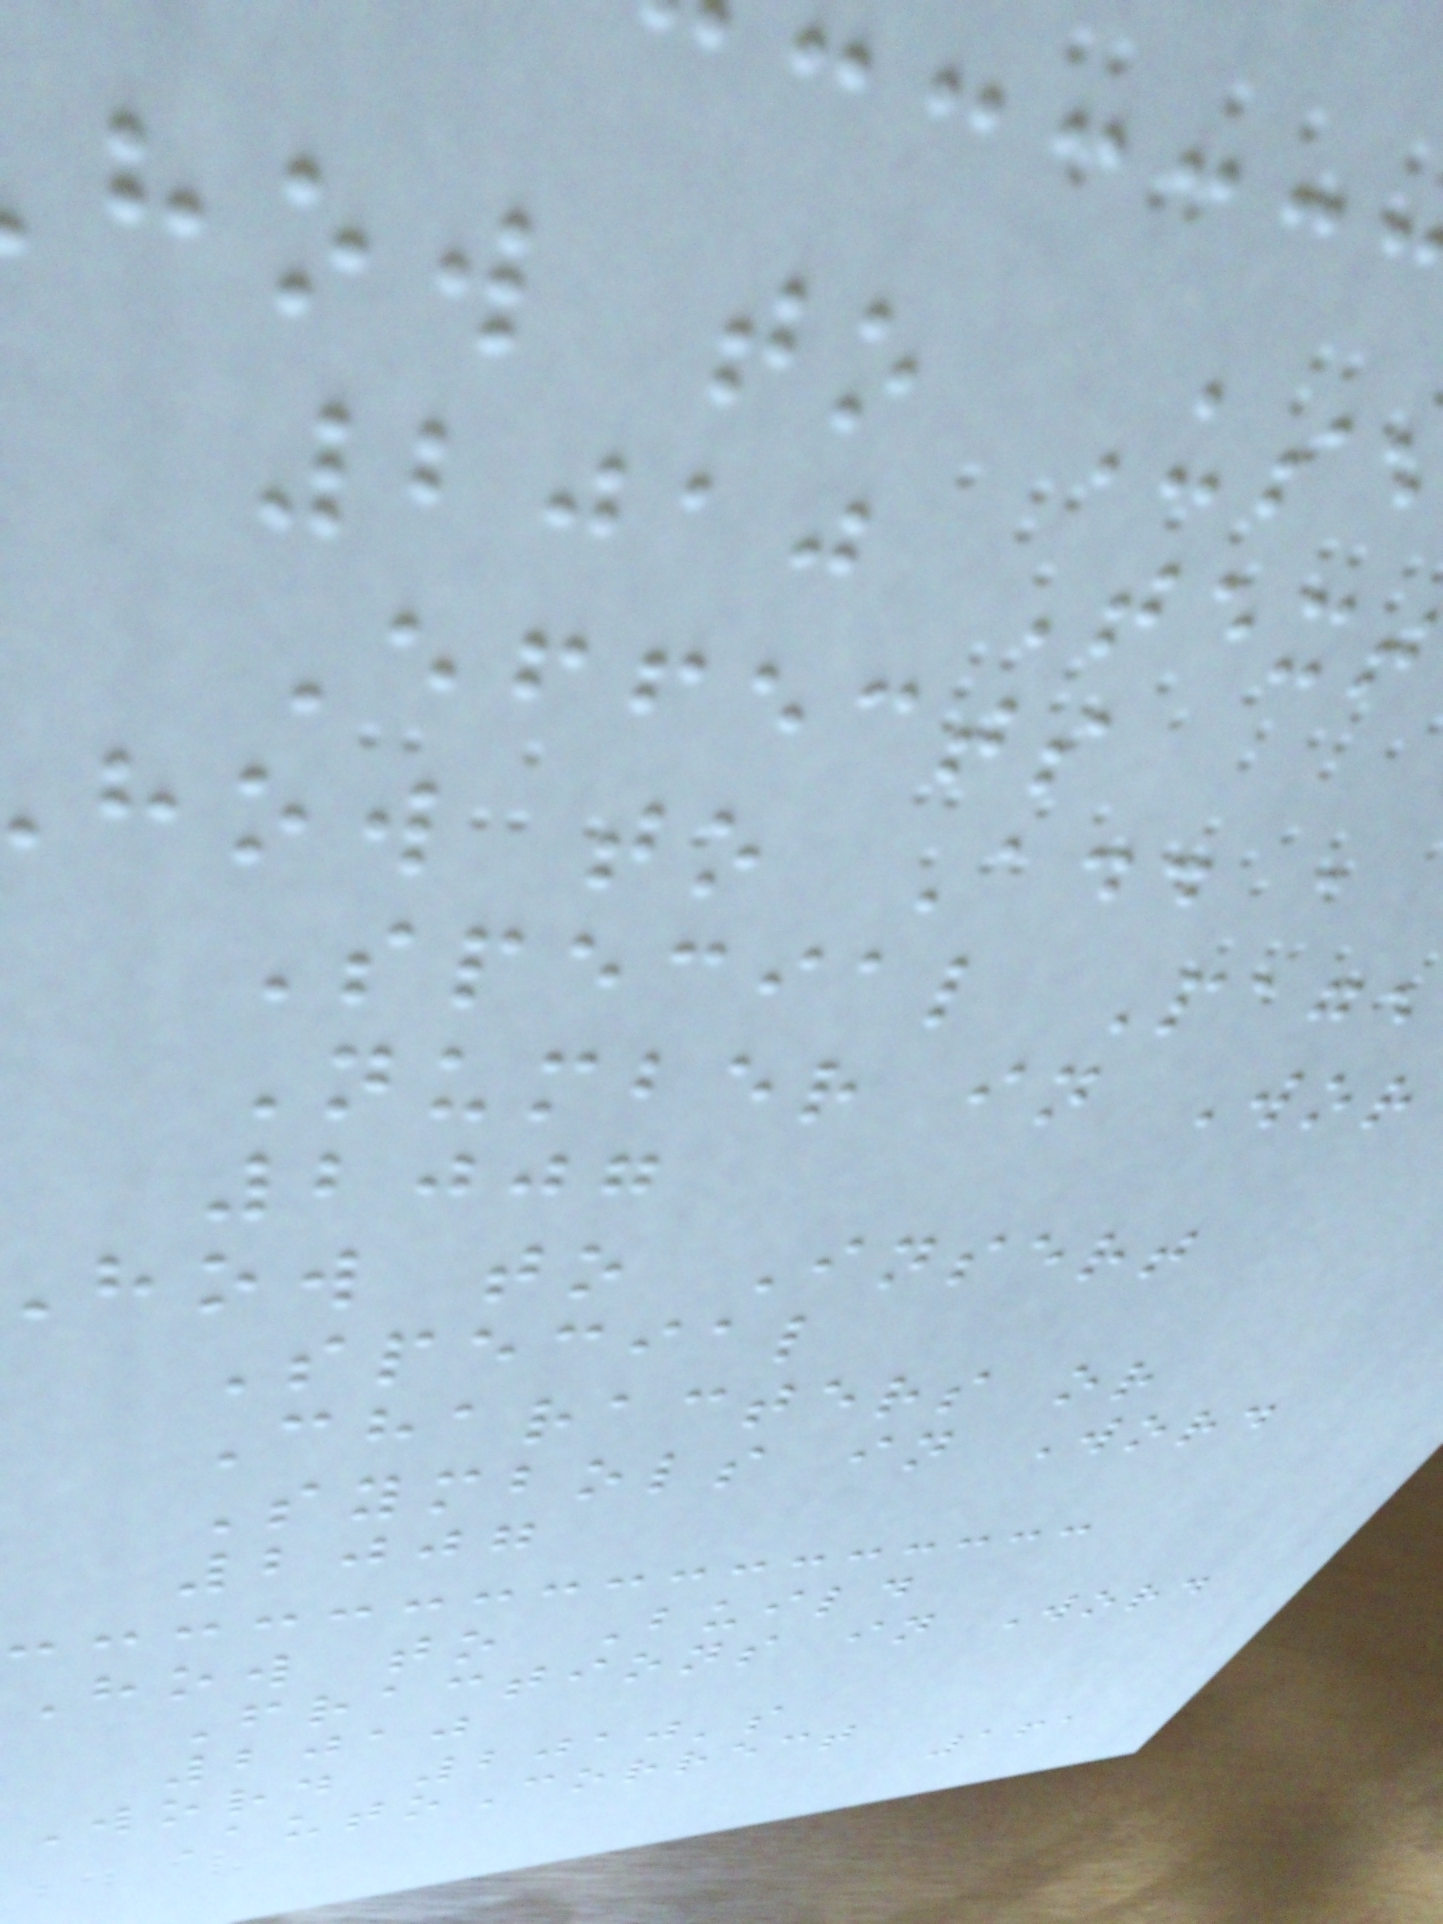how to Use
2010 Text
Effects
how to Add a
Special Page
Number in Wor
2007
how to Insert
Special
Characters or
Symbols in Word
2007
How to Build
Fractions in Word
2010
Word 2010's
AutoCorrect
161
